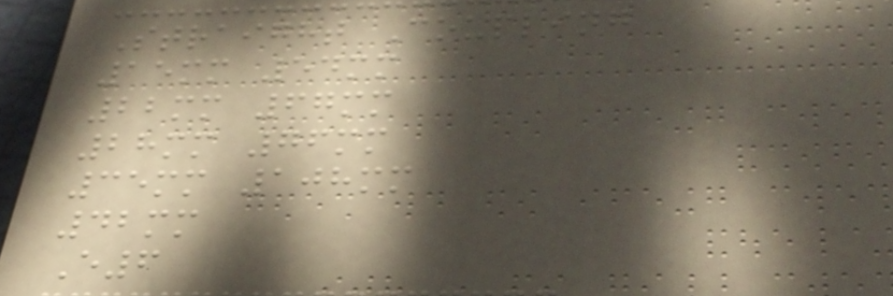Straight Coupling
15mm 54mm
22mm 67mm
28mm 76mm
35mm 108mm
42mm
E6
